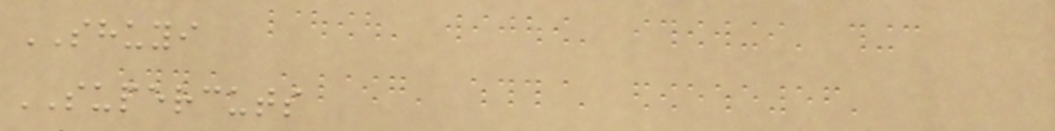SHUYI
SUPERCUTS
